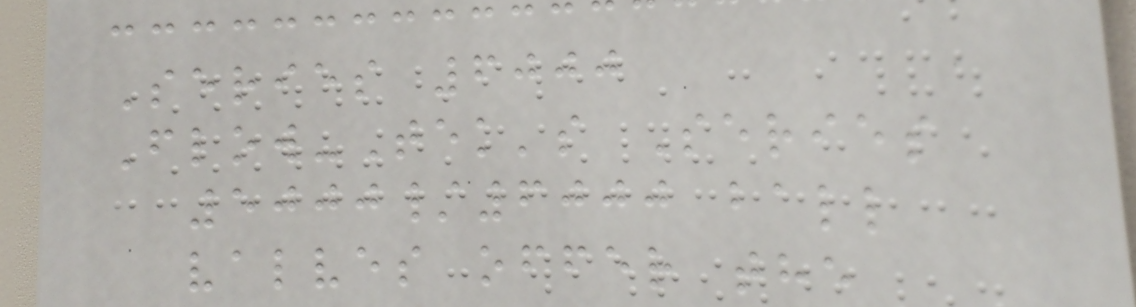Series 6000
Flow-Tek's Series
5000/6000 ball
valves offer the
